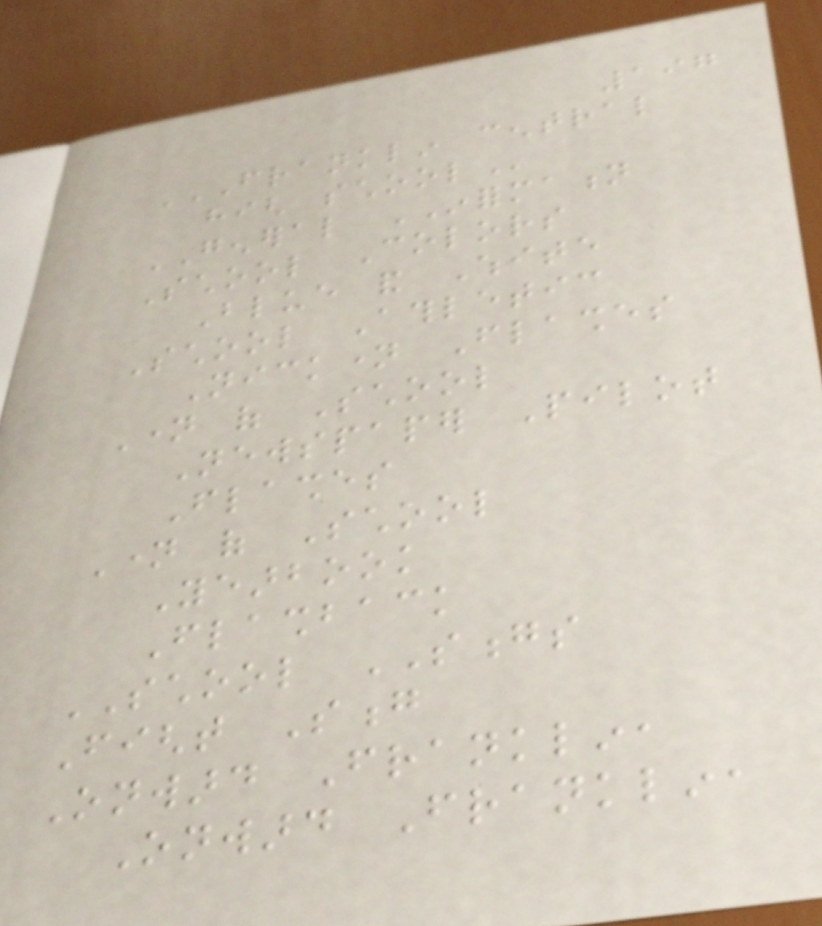197
FRANKLIN CENTRAL
HIGH SCHOOL
GENERAL INFORMATION
School Colors
Blue and White
School Athletic
Nickname Flashes
Name of School
Newspaper Pilot
Flashes
Name of School
Yearbook
Flashback
SCHOOL SONGS
Fight Song
Onward Franklin,
Onward Franklin,
